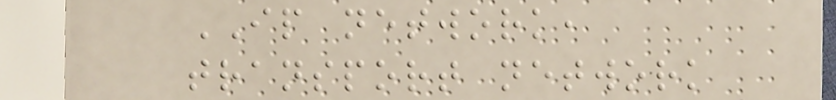IP network,
transport network
